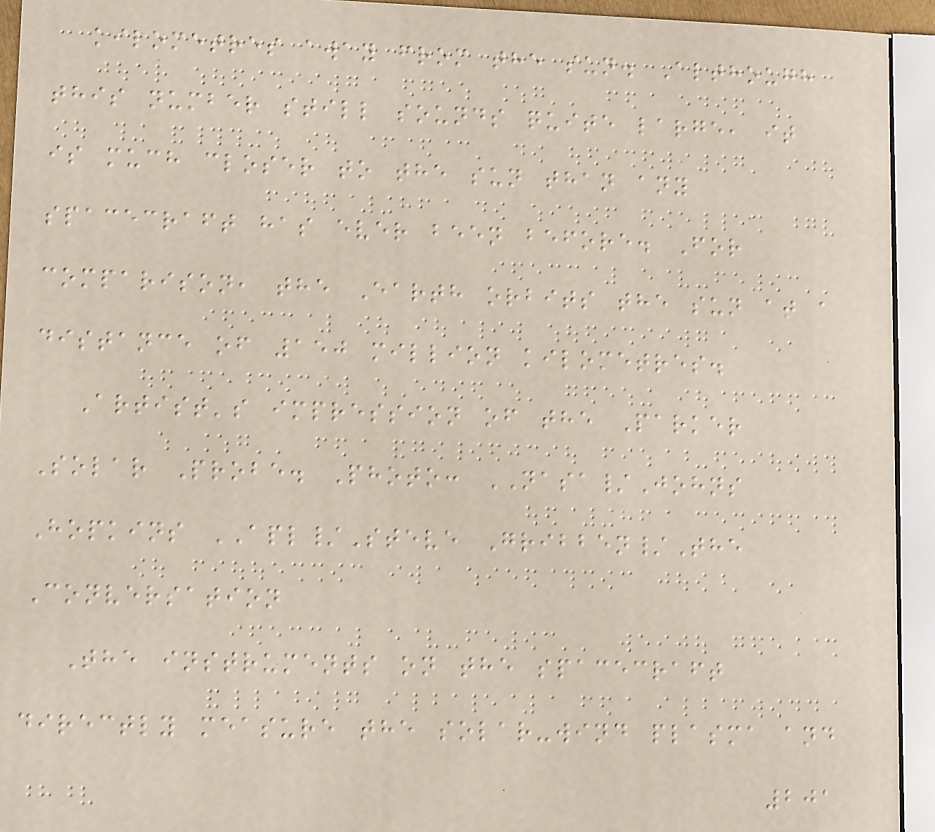kilometres away from the sun. Although
this number still sounds quite large, it
is much closer to the sun than any
spacecraft has ever been before. For
comparison, the Earth orbits the sun at a
distance of 150 million kilometres.
Artist's impression of the Parker
Solar Probe. Photo: NASA/Johns
Hopkins APL/Steve Gribben/The
Conversation
The instruments on the spacecraft
directly measure the solar-wind plasma and
201
